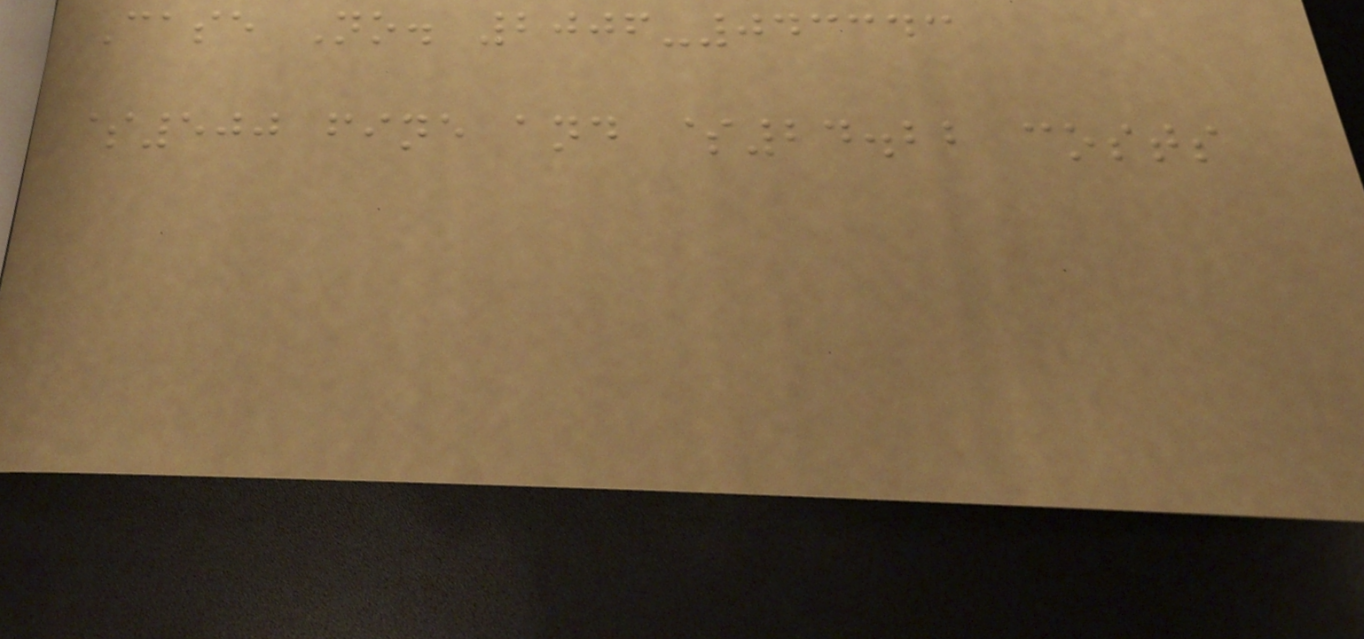Case No. 2006-043343
$500 fine and $24.22 costs
